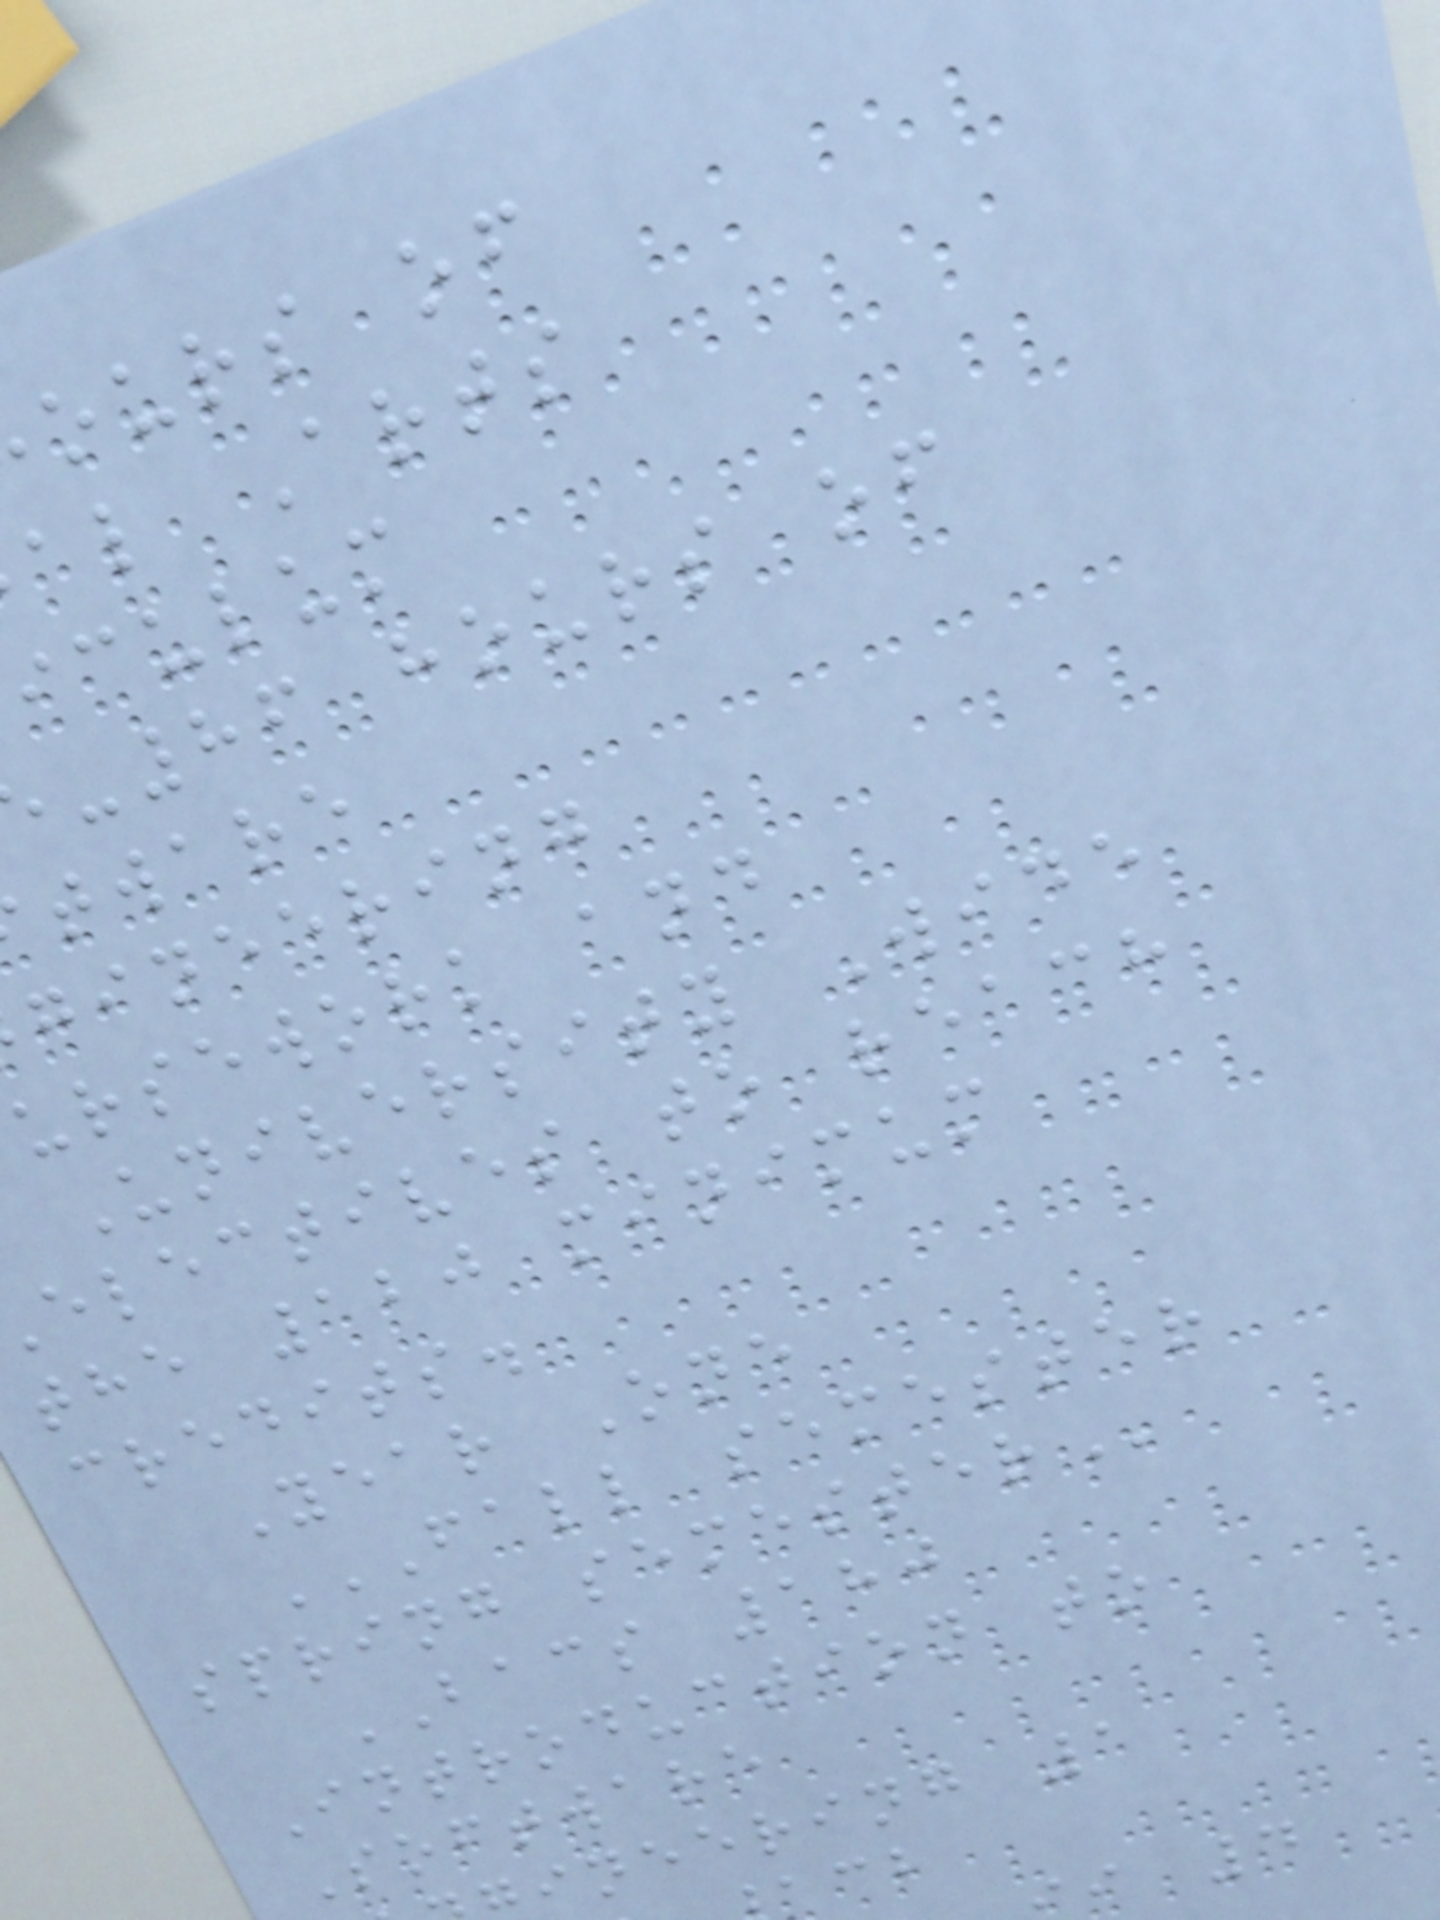ours of
al Arts
iculum
-86 hours of
tware
gineering
ursework and
University Wide
electives to reach
the 120 minimum
credits.
Year One
FALL SEMESTER
spring
BACS 180
Introduction to
Software
ineering 1
